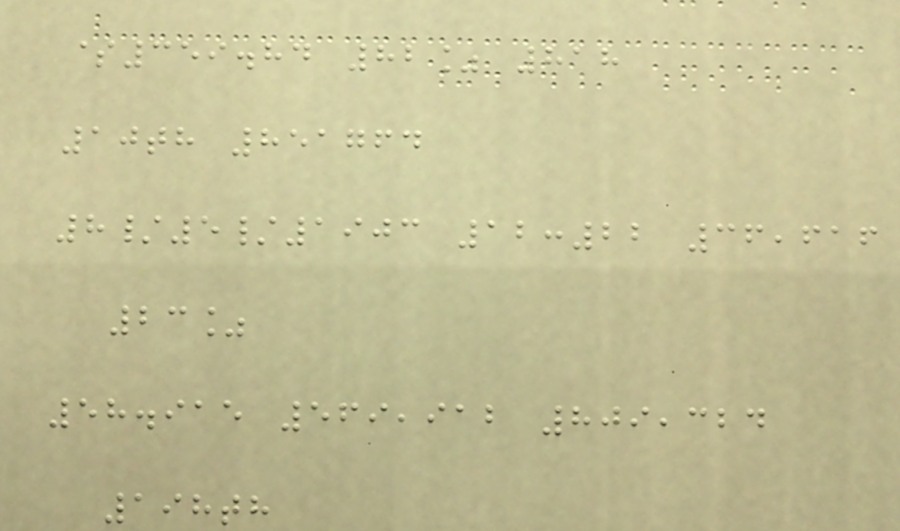$359.84 82% 818
10th 851764
8/5/1903 12:22 36,616
23%
58.915 569,912 809,324
198th
